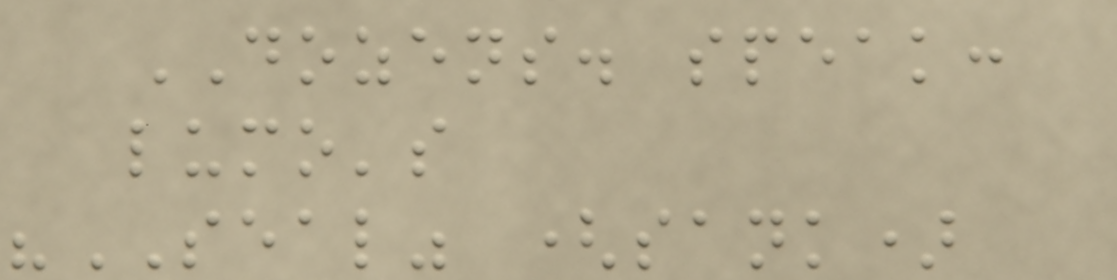DOZENS. speak:
lumo's
"SEAL" (sank)
